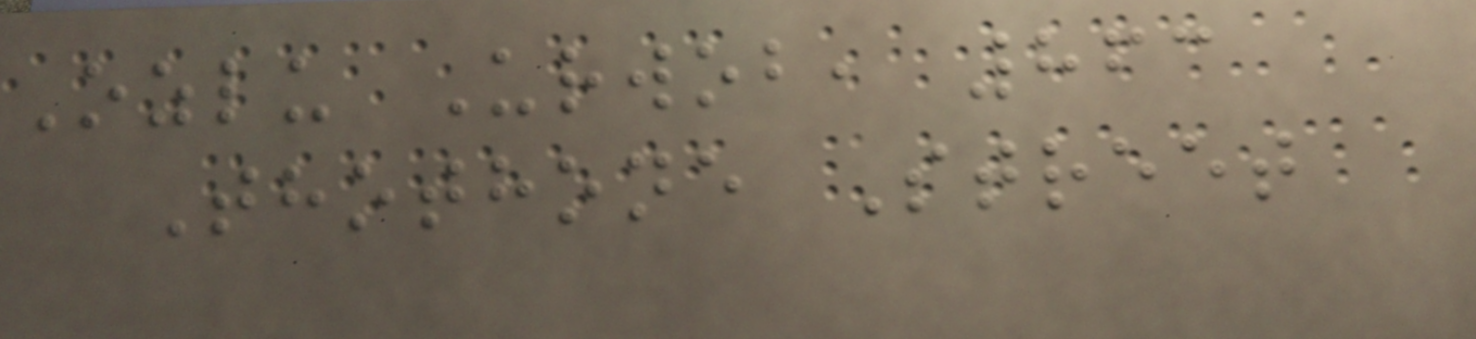Ozlu Urwob, 863
Thothone Street
